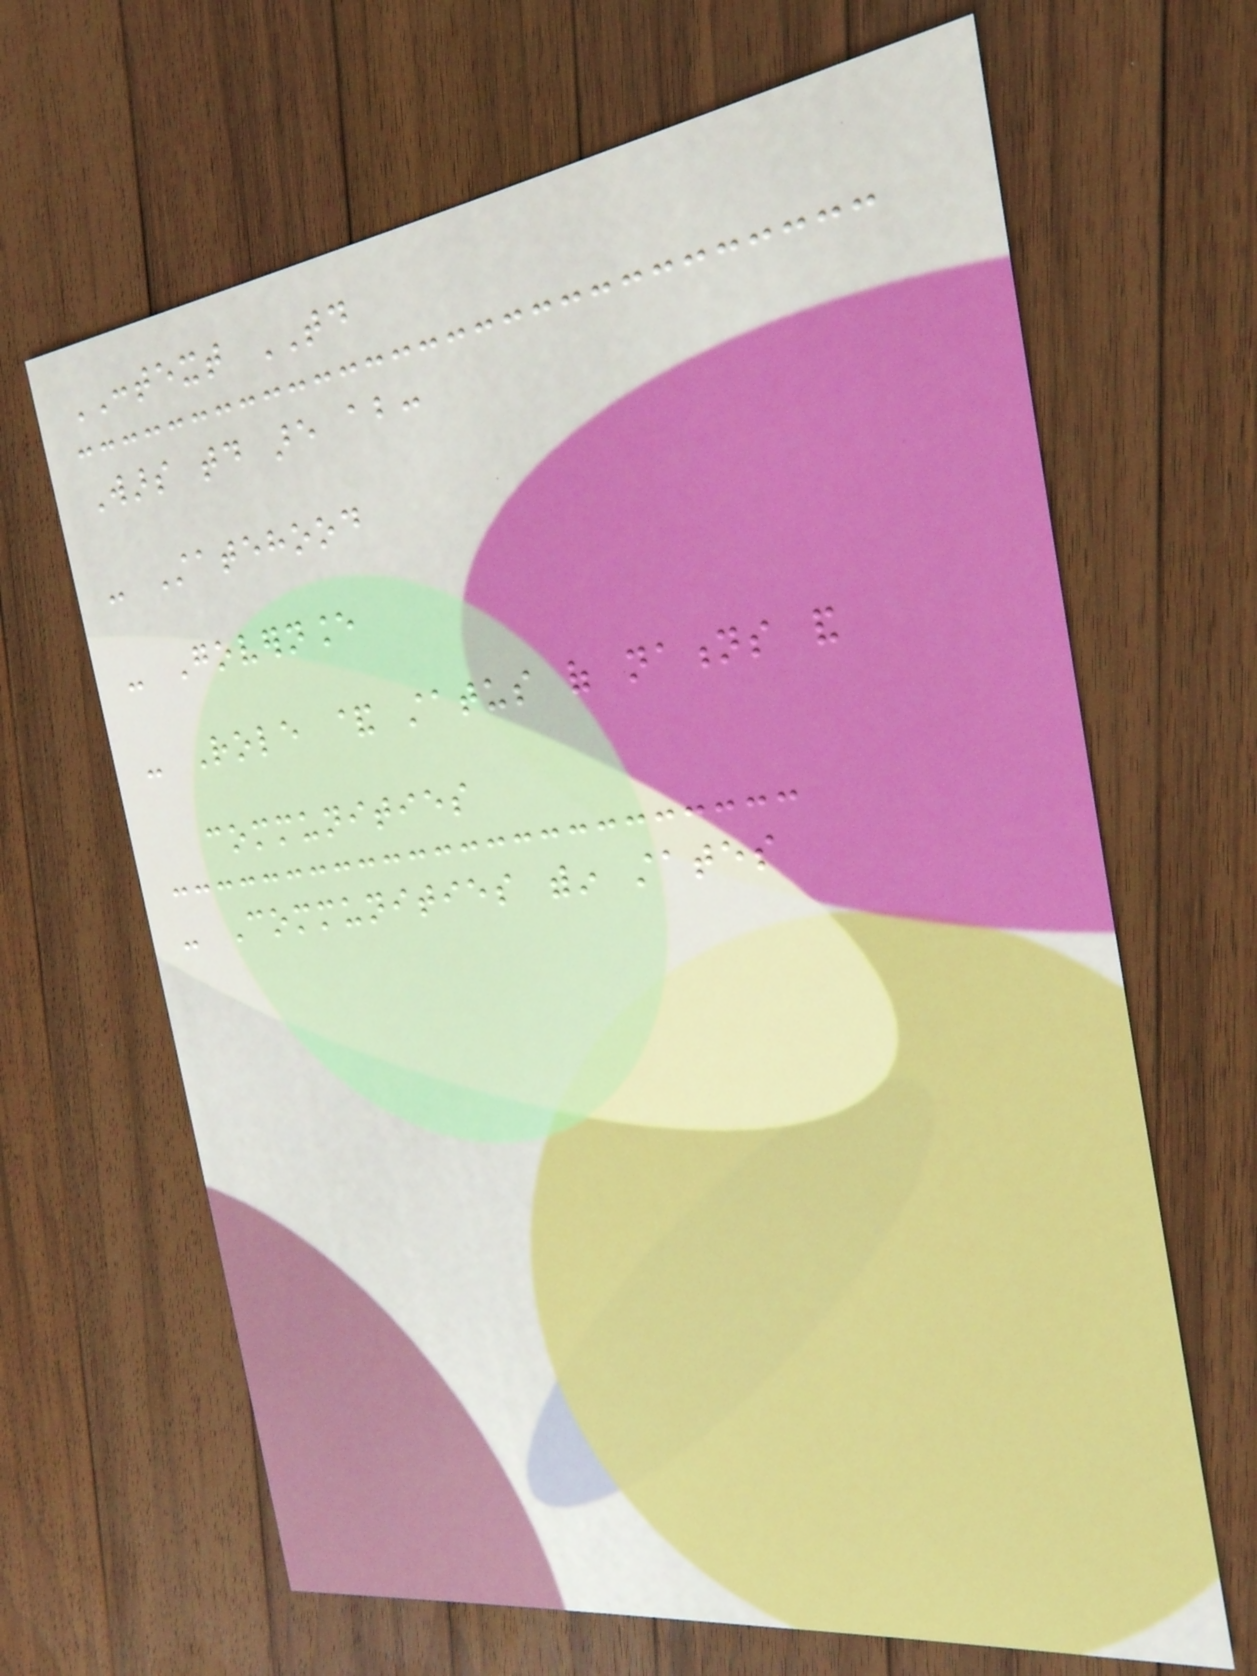CONTEXT TODAY
Wars today are about:
- Statehood
- Governance
- Role & status of nations and
communities
- Communities within states
